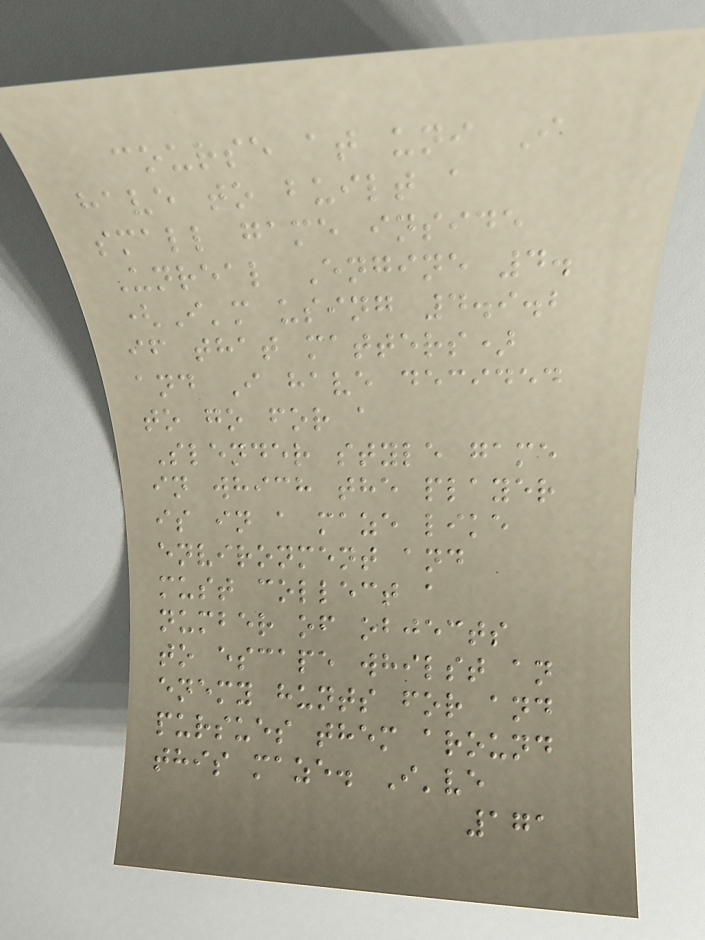course at uni I
have to built a
small game inside
Unreal Engine 4.
(I'm using 4.9.2
if that matters)
and I have decided
to go for a
Slender style game
in which the player
is in a maze like
environment and
must collect a
number of objects
to escape whilst an
enemy hunts for and
pursues them around
this maze. I've
171
